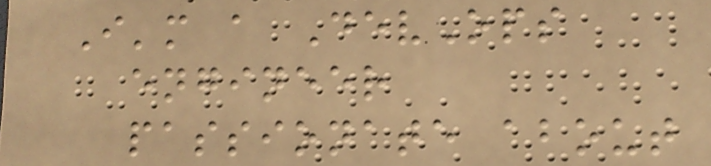I'm a DevOps
engineer
passionate about
